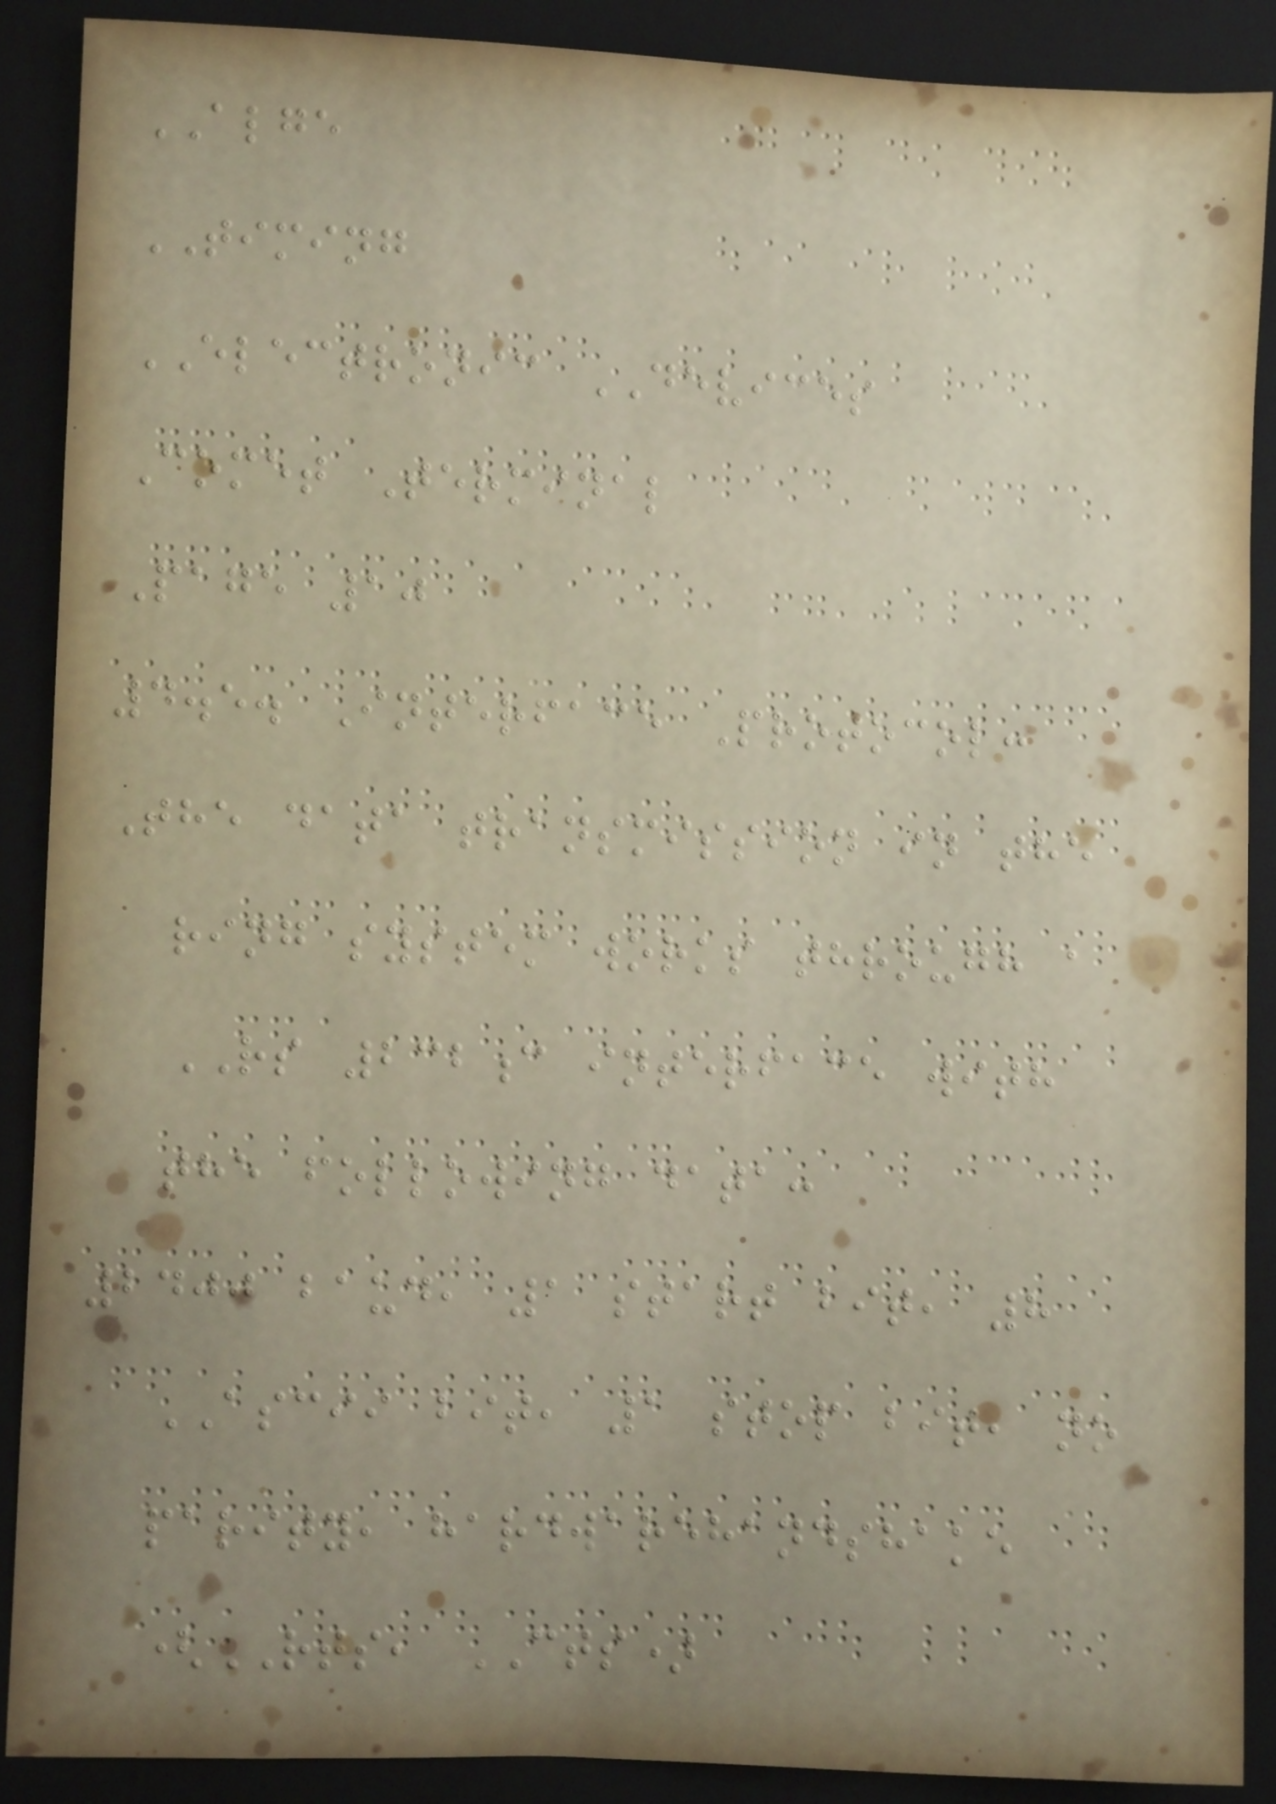ALGE
TIMING
ELECTRONIC DEVICES
Comet Terminal
Page 10
4.5. Interface Protocol:
The data transmission in the
ring system works through a
RS 232c interface with
the following data:
2400 baud, 1 start bit, 8
ASCII bit, 1 stop bit, no
parity, hardwarehandshake
(RTS, CTS)
